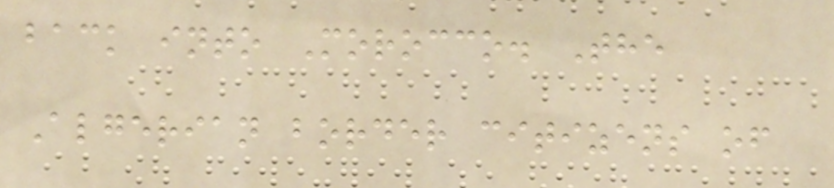back into Morocco. The
Algerian border citizens of
